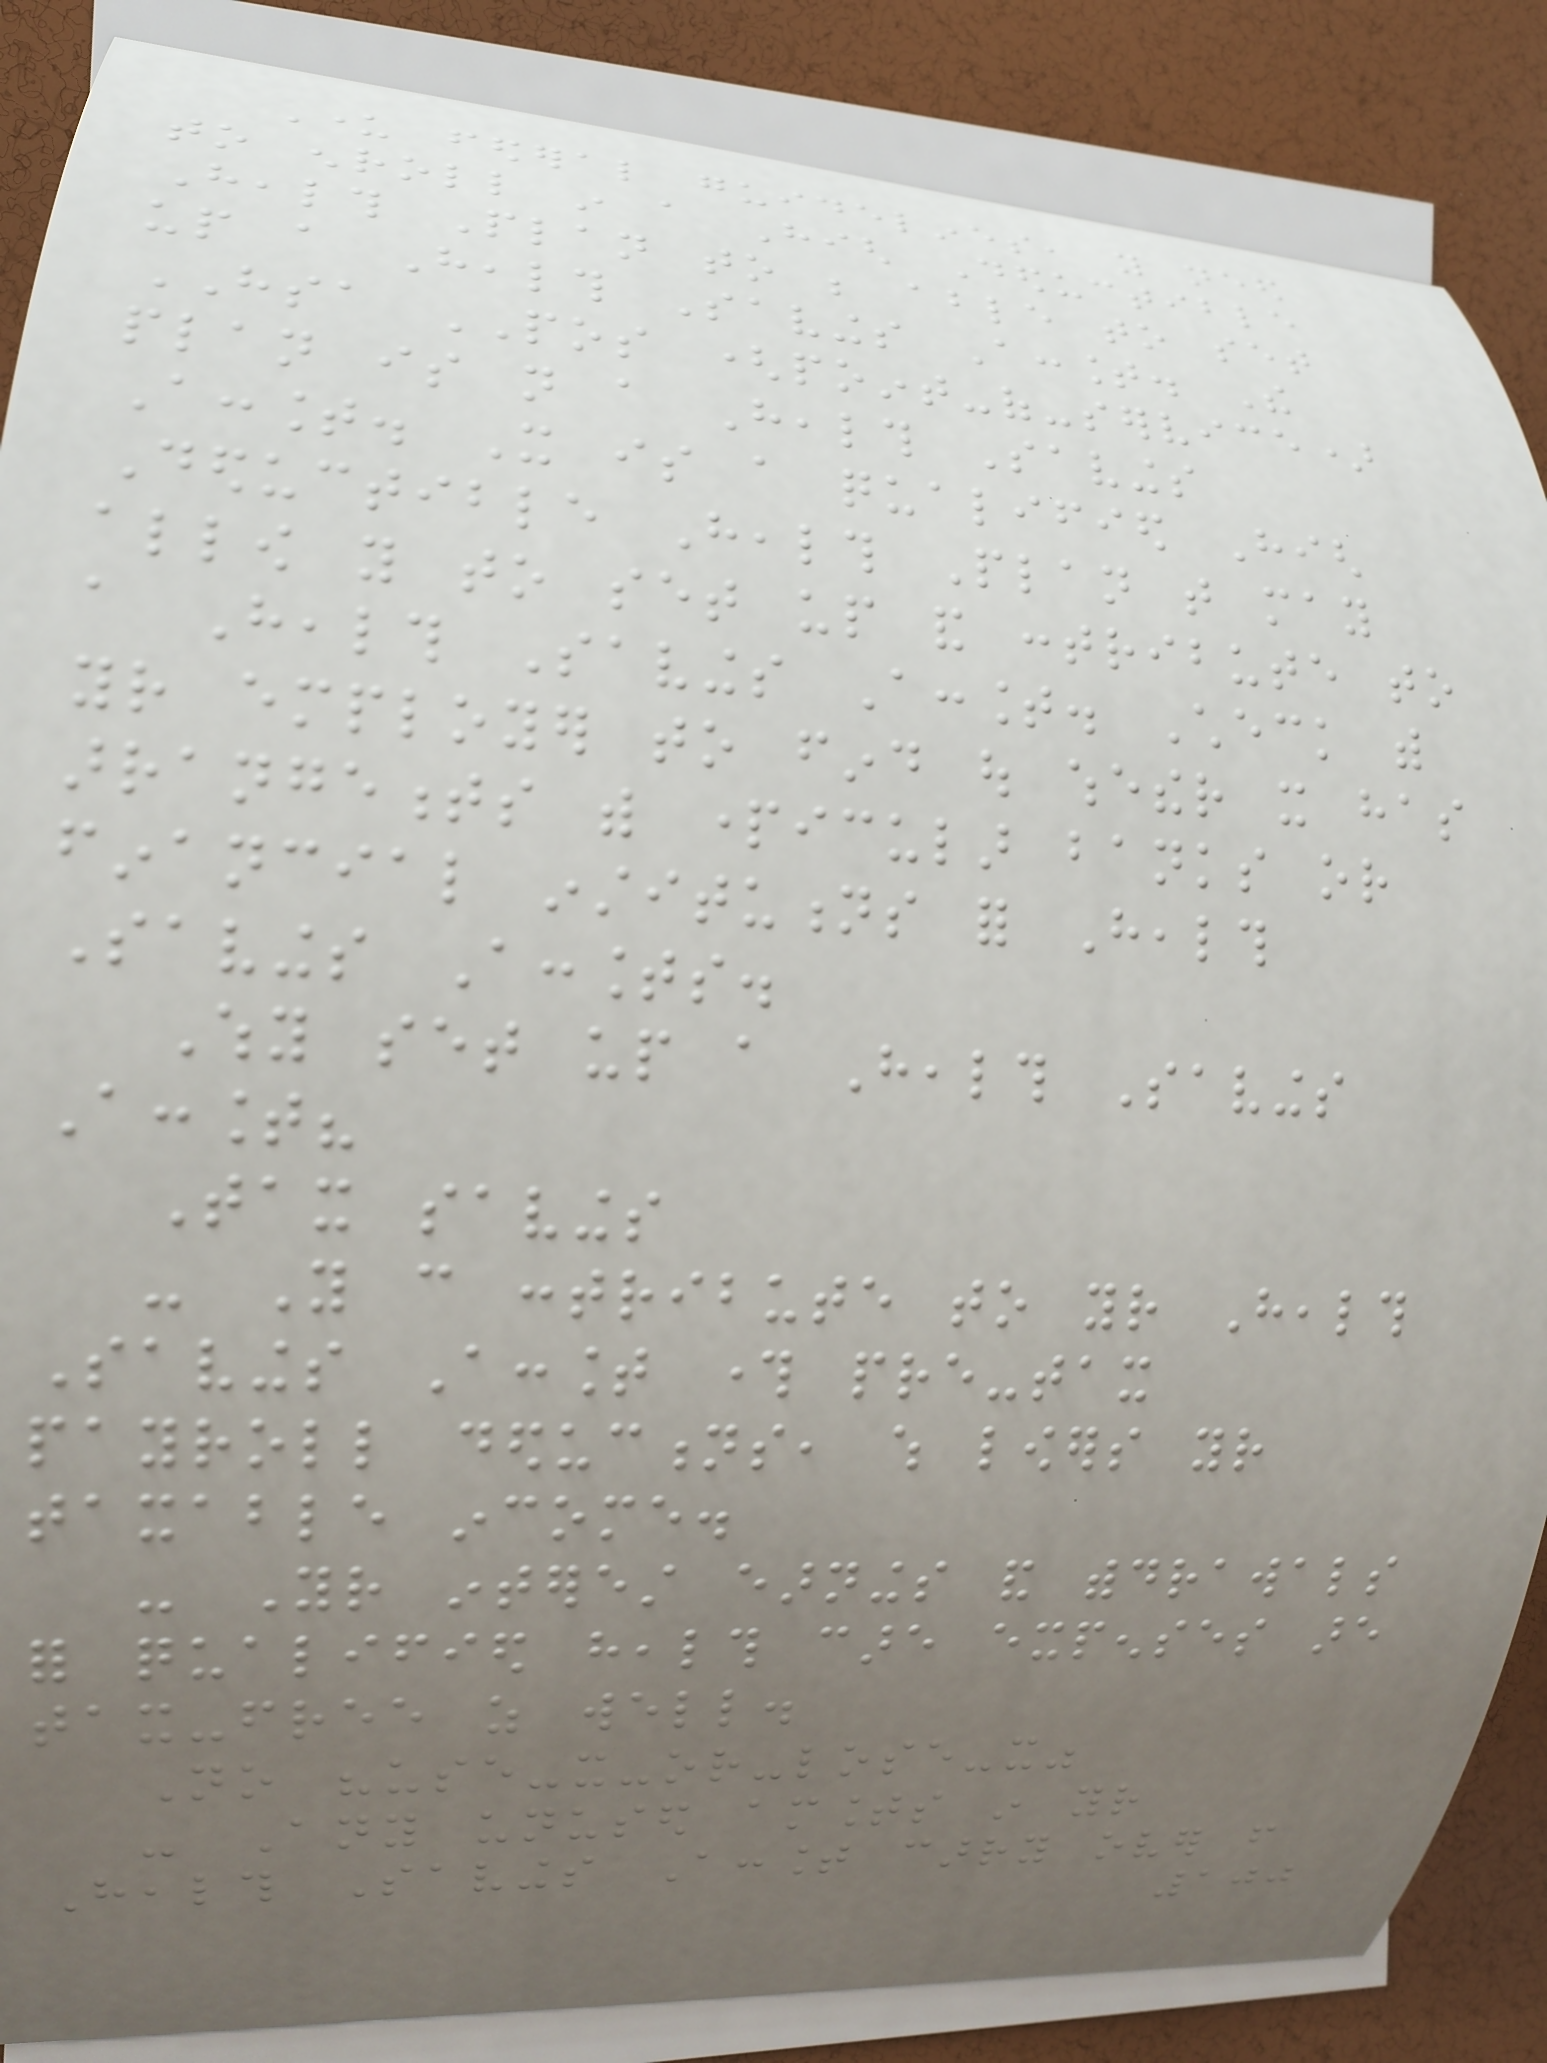Under federal guidelines, you need
to enroll in a High Deductible
Health Plan to be able to set
up a Health Savings Account. The
HSA POS (point-of-service)
plan is not a Health Savings
Account. It is a qualified High
Deductible Health Plan that may
allow you to set up and contribute to
a Health Savings Account. Check with
your employer to find out whether it has
arrangements with particular banks or
financial institutions for Health
Savings Accounts.
Why set up a Health Savings
Account?
Tax savings
- You can contribute to your Health
Savings Account through pre-tax
payroll deductions, which lowers your
taxable income.
- Your interest earnings and withdrawals
for qualified health care expenses are
tax-free as well.
No "use-it-or-lose-it"
- Any unused amounts in your
Health Savings Account carry over from
100
